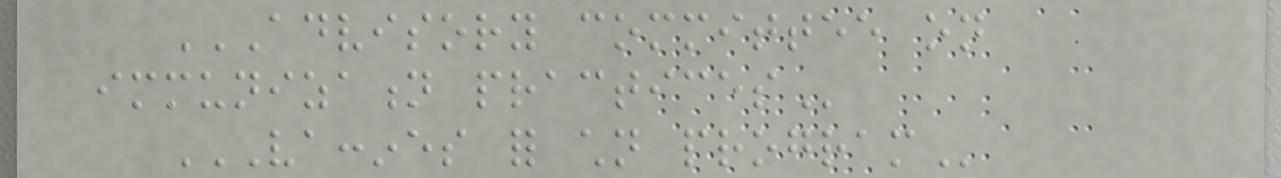ADVISORY COMMITTEE ON
IMMUNIZATION PRACTICES
VACCINES FOR CHILDREN PROGRAM
